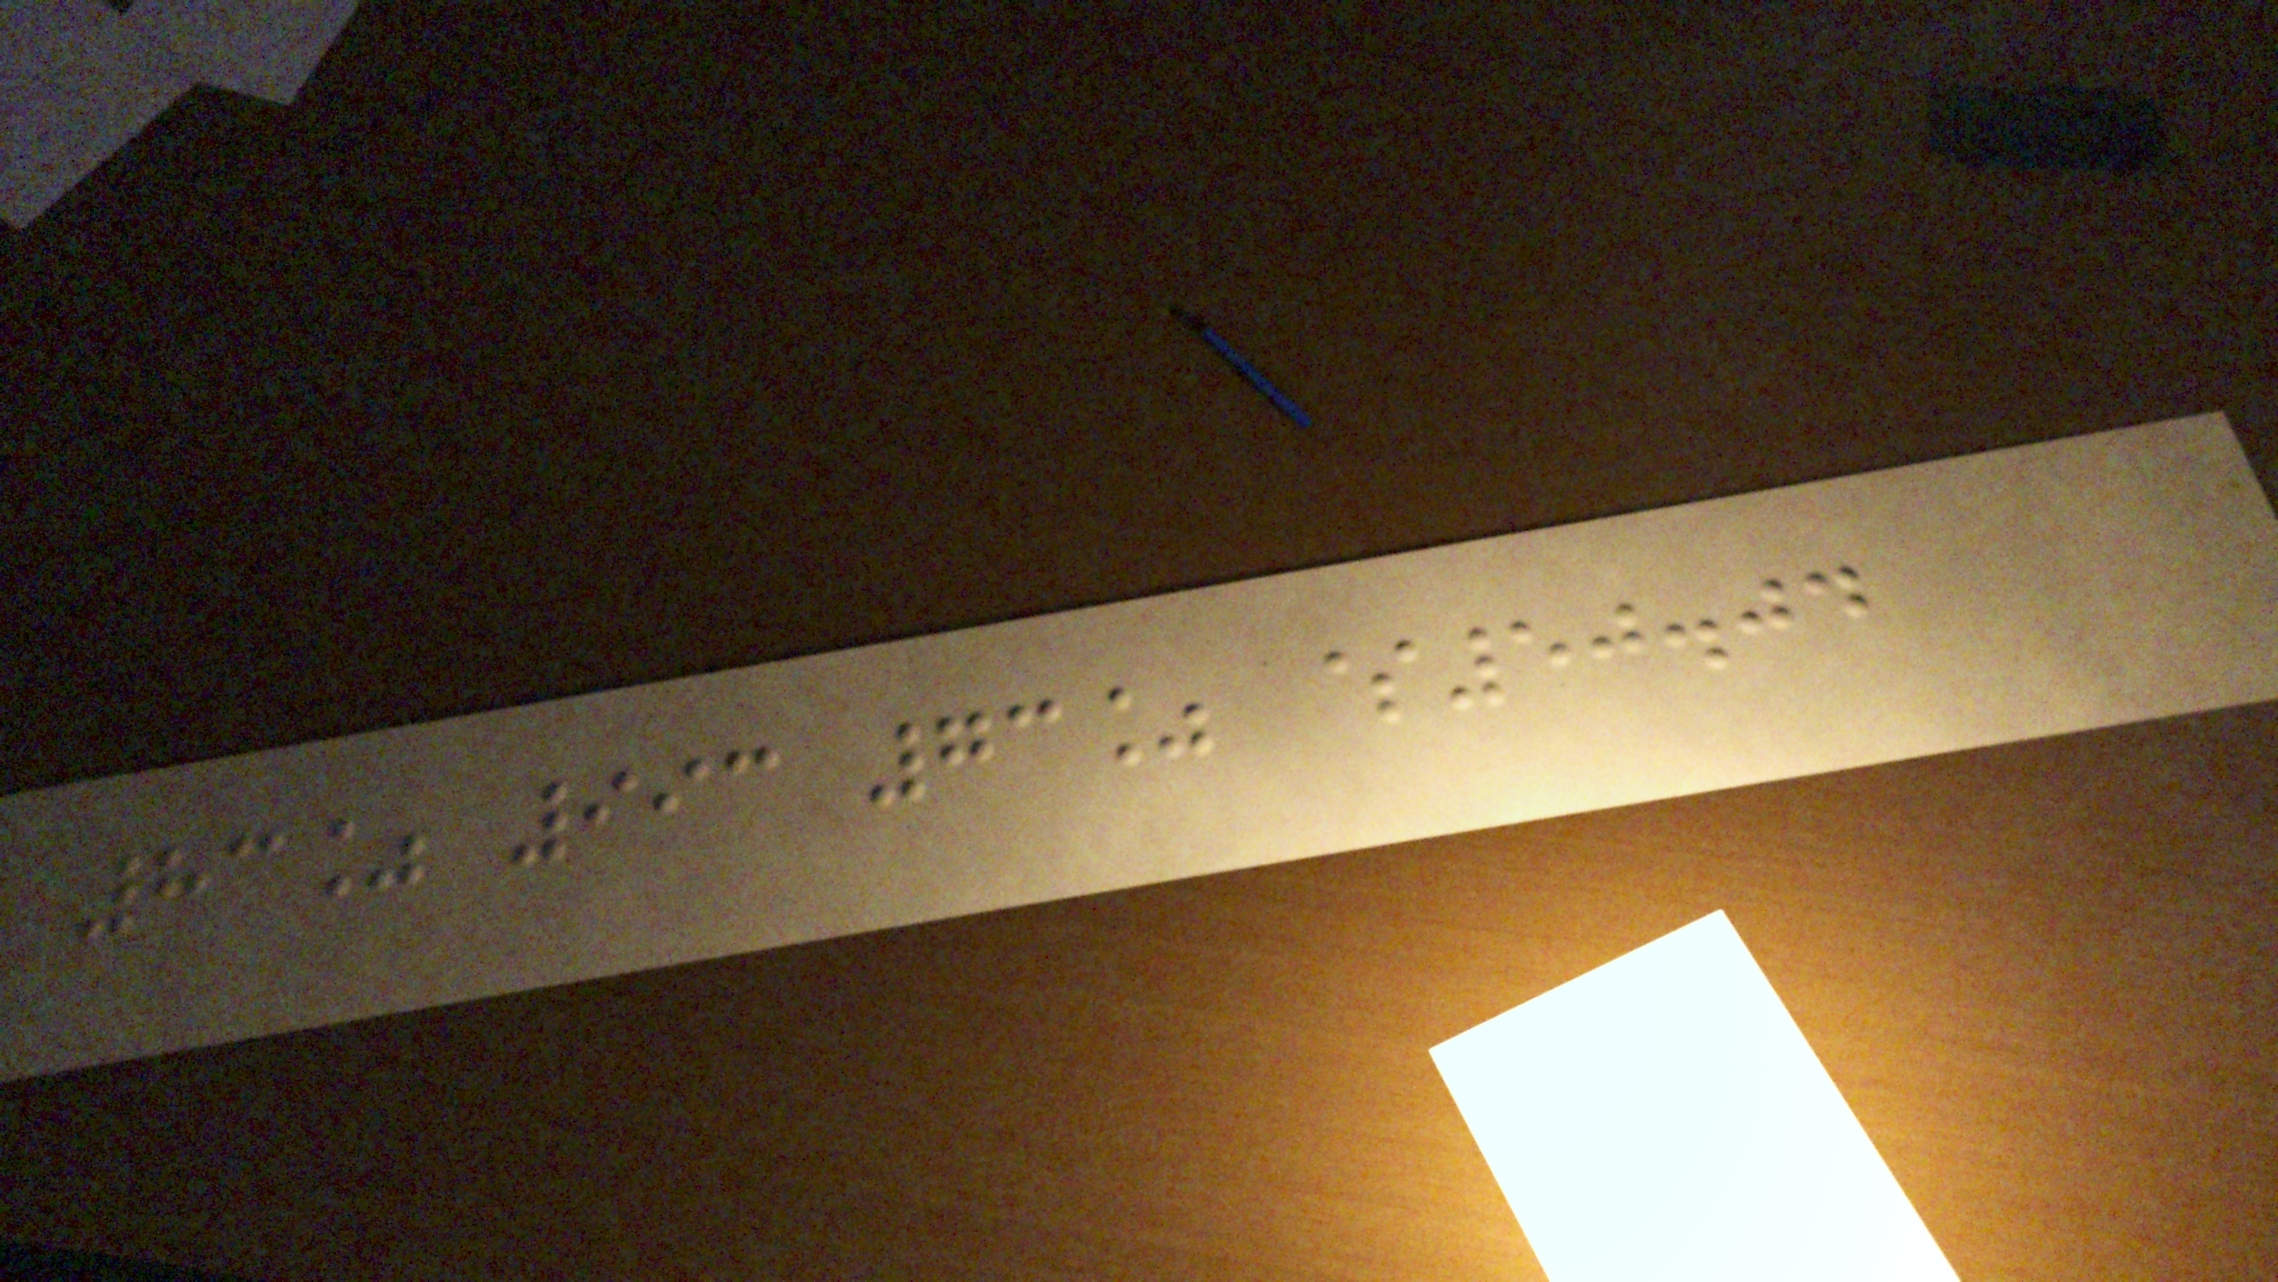83% 993 73% $50.04
